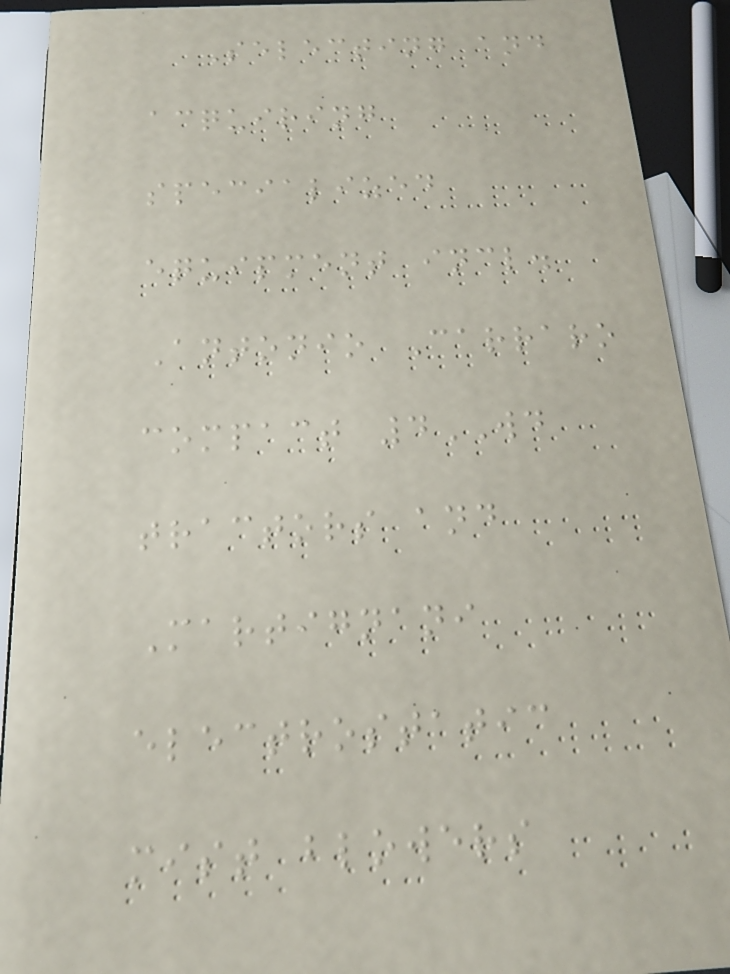Selecting and
acquiring
specialized
equipment incl.
Antonio Carraro
compact 4WD
tractors and
Martignani
electrostatic
mist blowers
